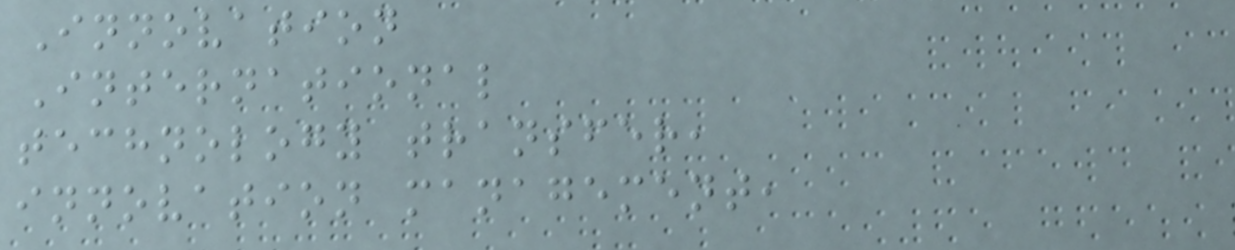Innovation
International
technology transfer,
innovation management,
